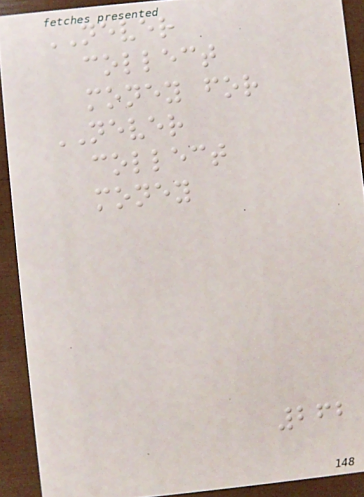NEVER
collect
money for
NEVER
collect
money
262
